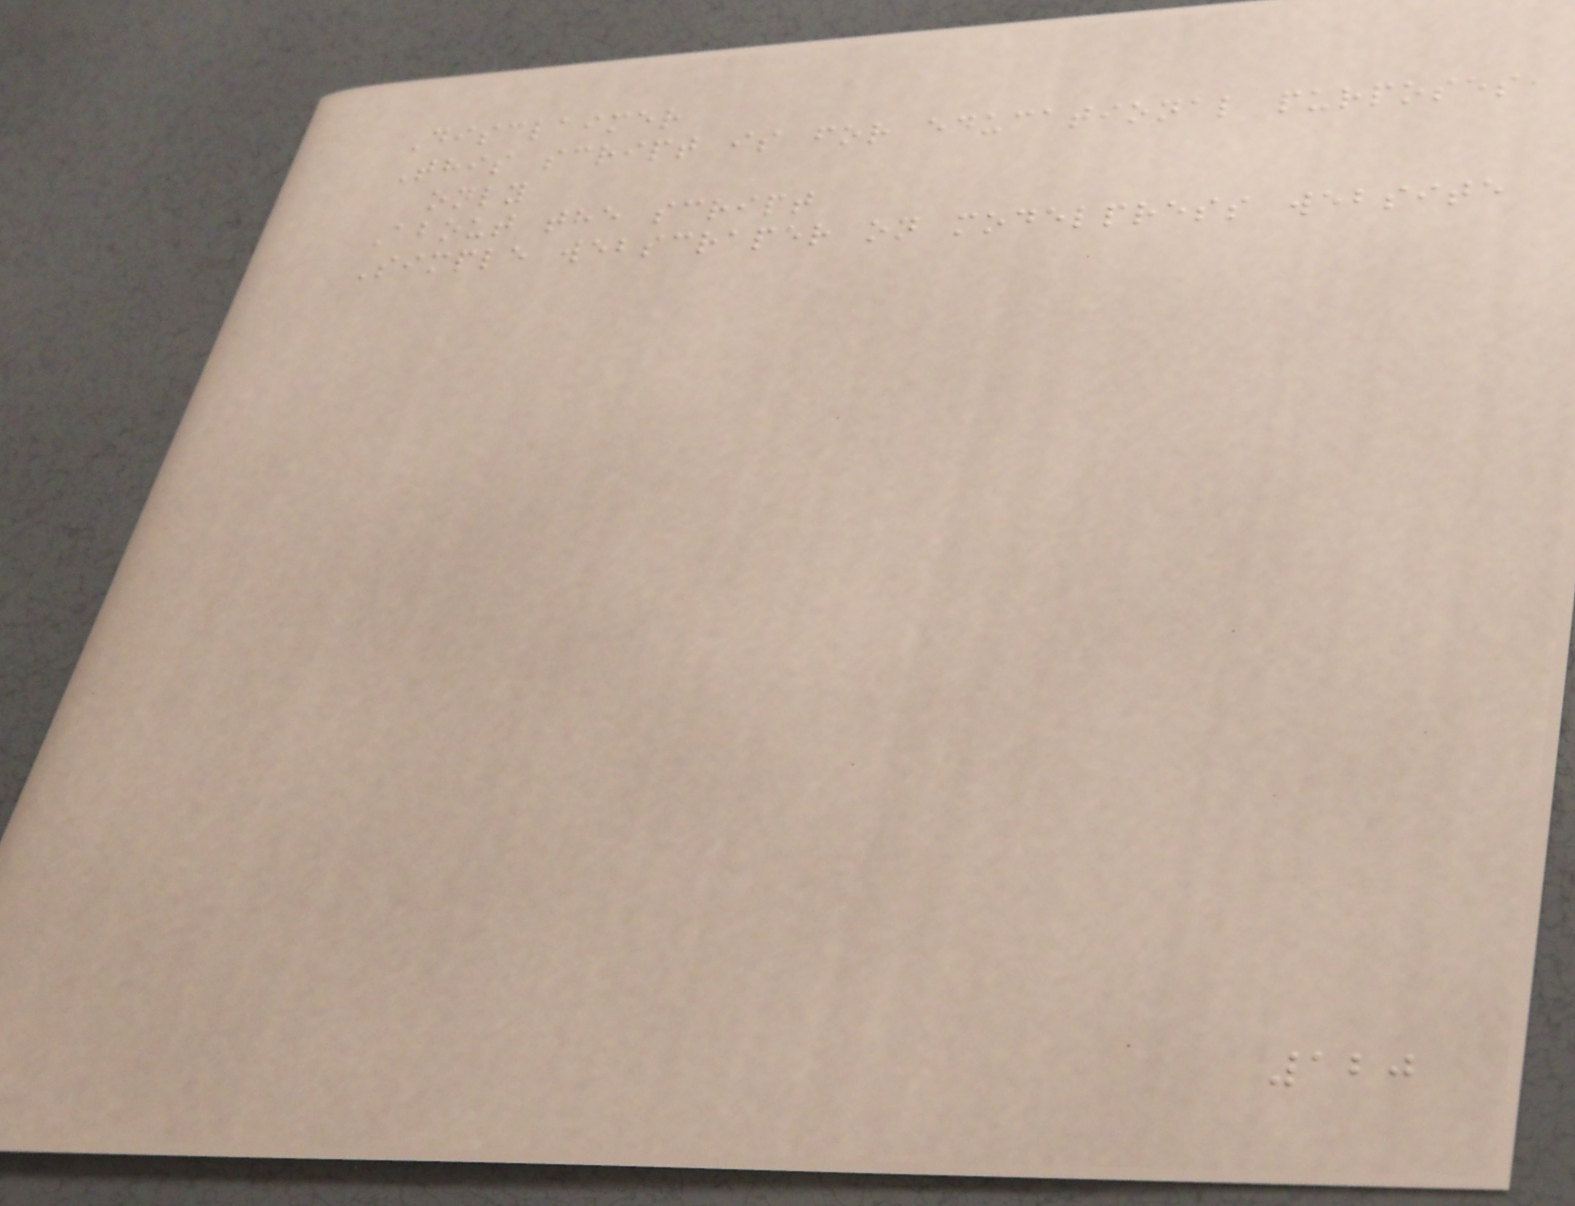Disclaimer
This script is for educational purposes
only
About the script
Simple webscraper on modelpress website
120
